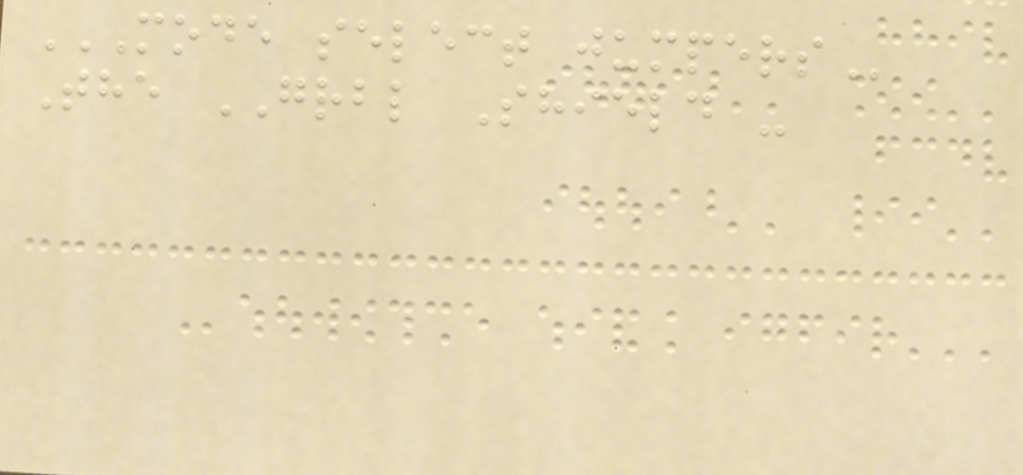MODE SELECT JUMPERS
The GRBL Shield -
